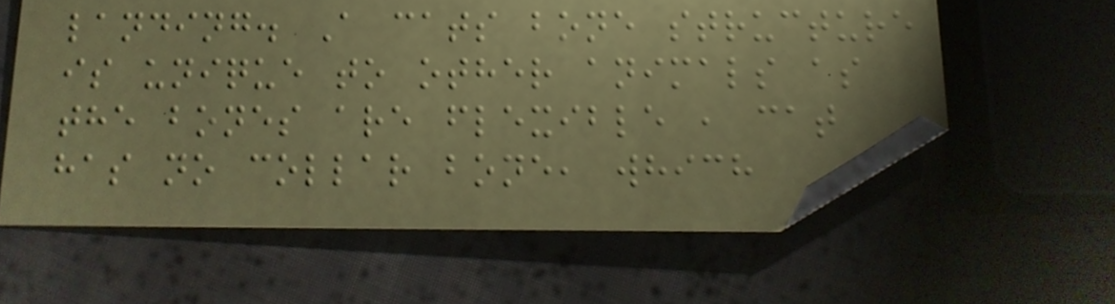landing. A cats bone structure
is unique to other animals as
the bones are flexible , cat
has no collar bone, which
